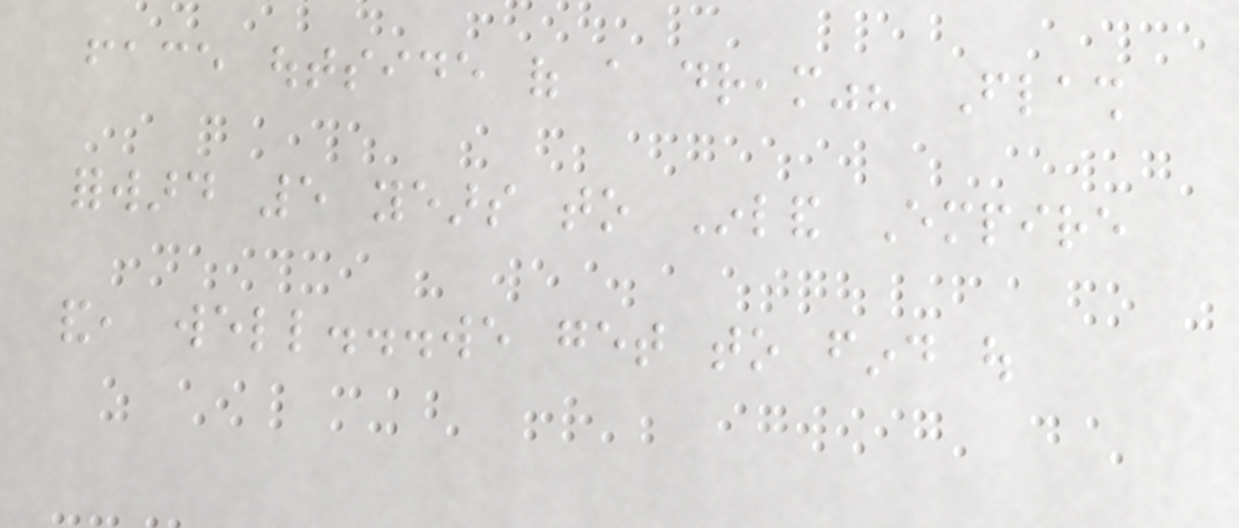face outside of a dream"? Flash
forward 5 years to Inland Empire
and, well...we get to find out
